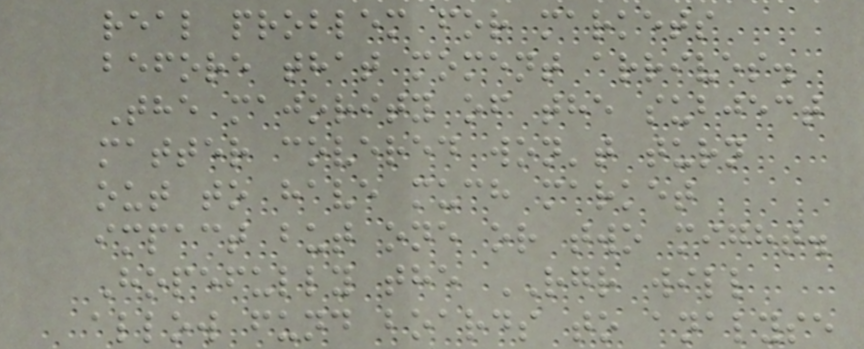real problem for markets
before that moment arrives.
The majority of the subject
matter covered won't turn
out to have much market
impact but one or two might.
Hopefully the RGR will
allow fund boards to analyse
